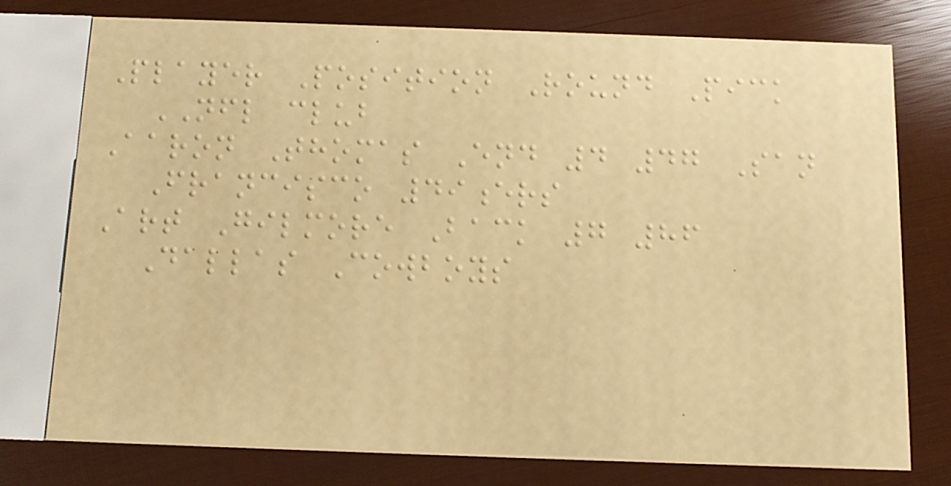Player Position Round Pick
NFL club
Aaron Thomas End 4 47 San
Francisco 49ers
Art Gilmore Back 7 86
Dallas Cowboys
